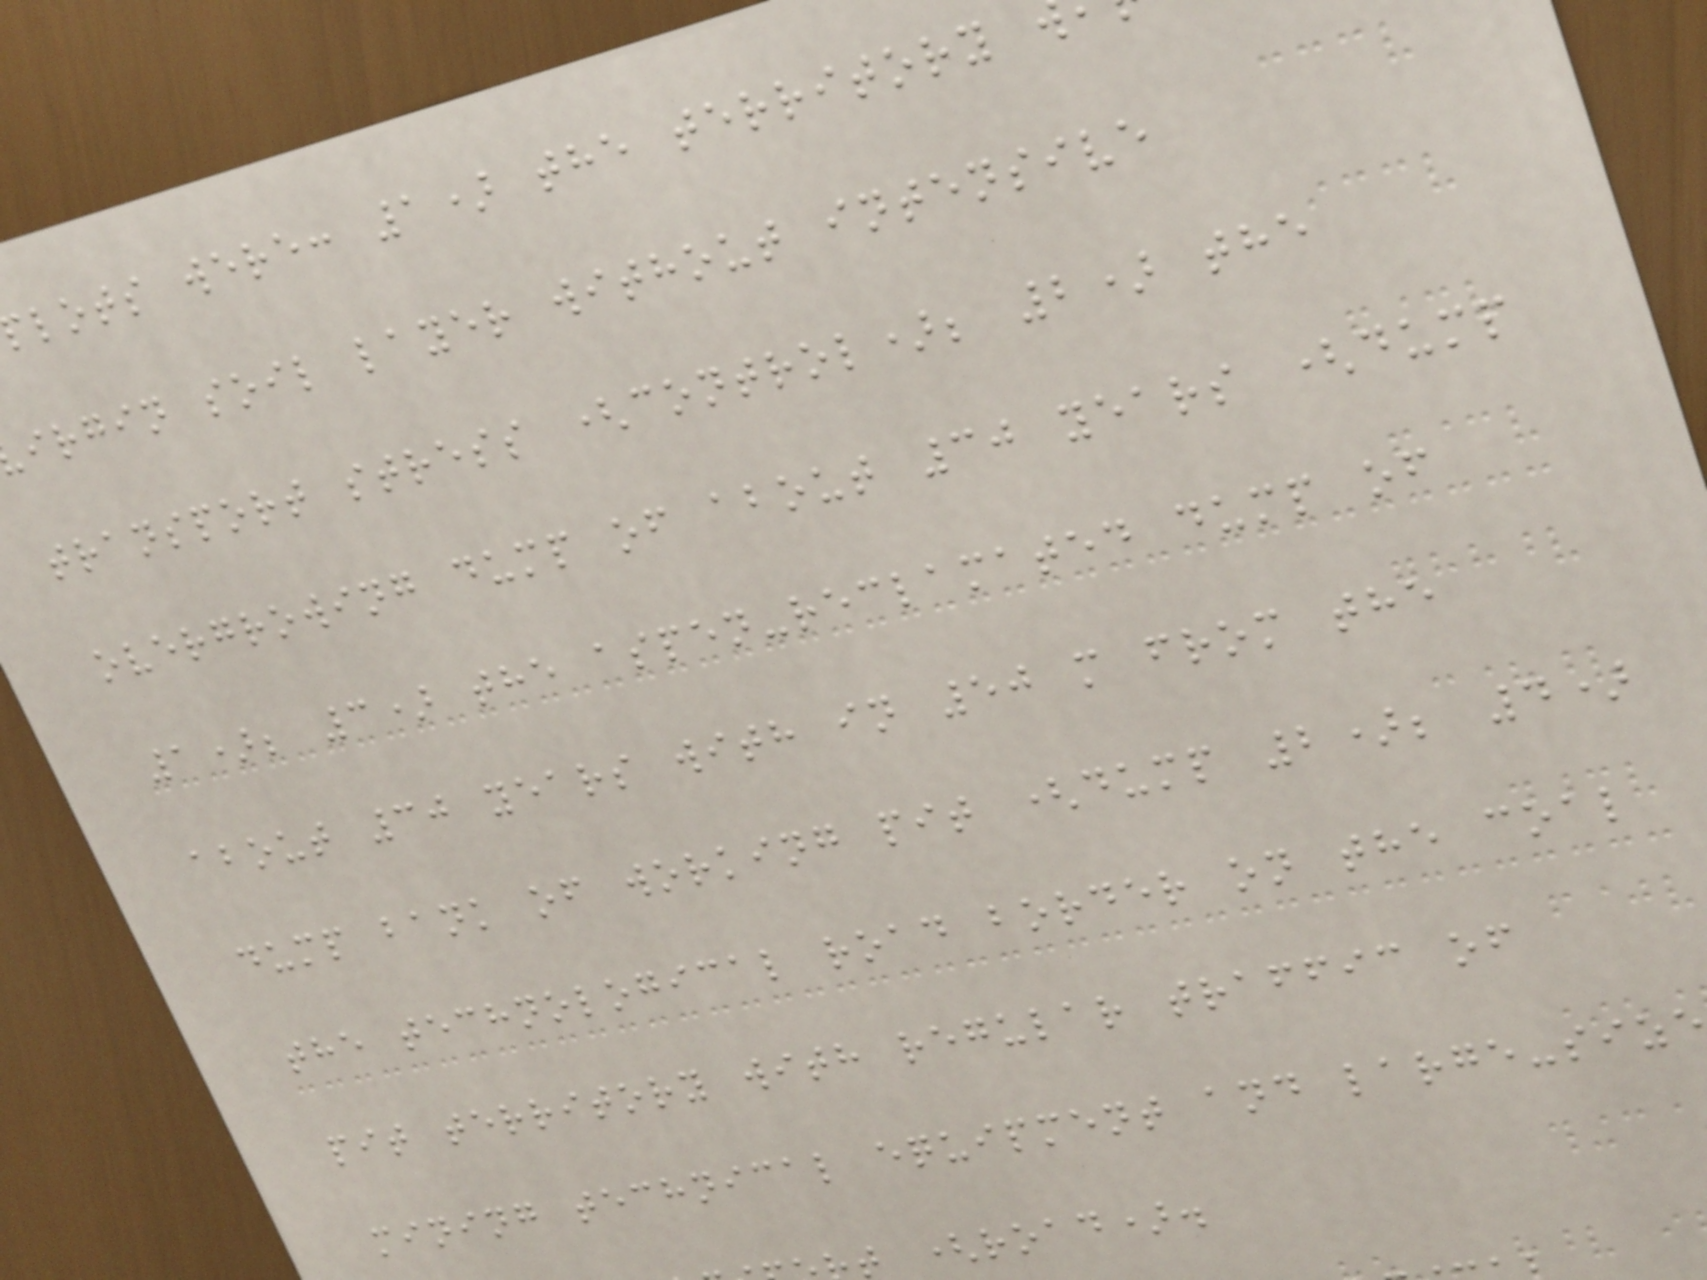lots were: 1) the territory
irgin soil layer without intensive
transport stress (control); 2) the
overgrowing dump of about 30 years (dump
1); 3) the aspen-reclamated dump of
about 30 years with in 50 m from the
dump bank of working pit (dump 2); 4)
the technological road border on the coal
pit territory with regular traffic of
mining technical equipment and large-siz
t (road).
